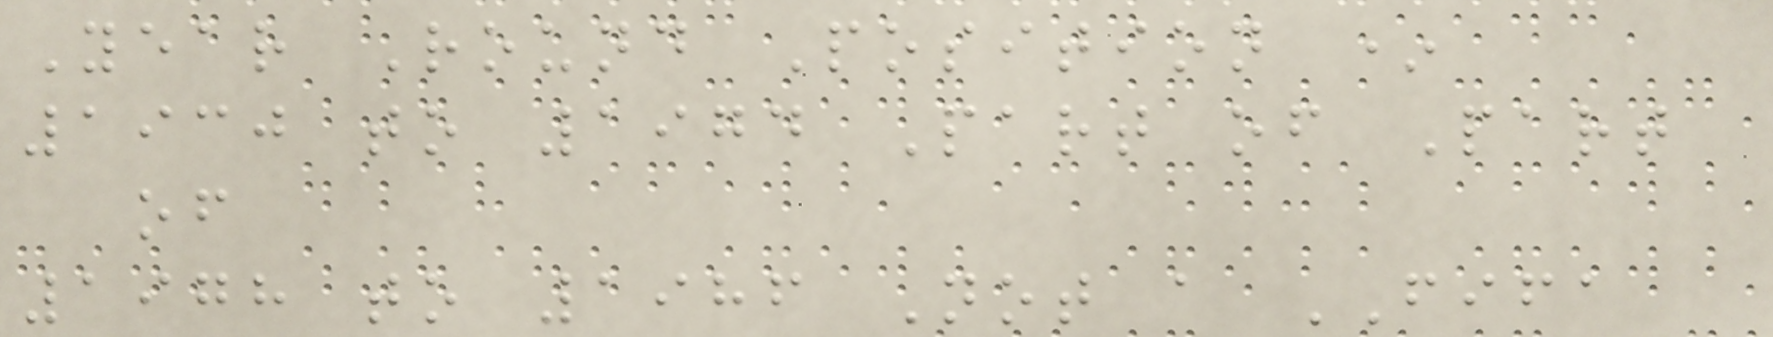Year Round Position *
1930 to 1974 Part of Part
of
1978 to 1986 Not a FIFA
